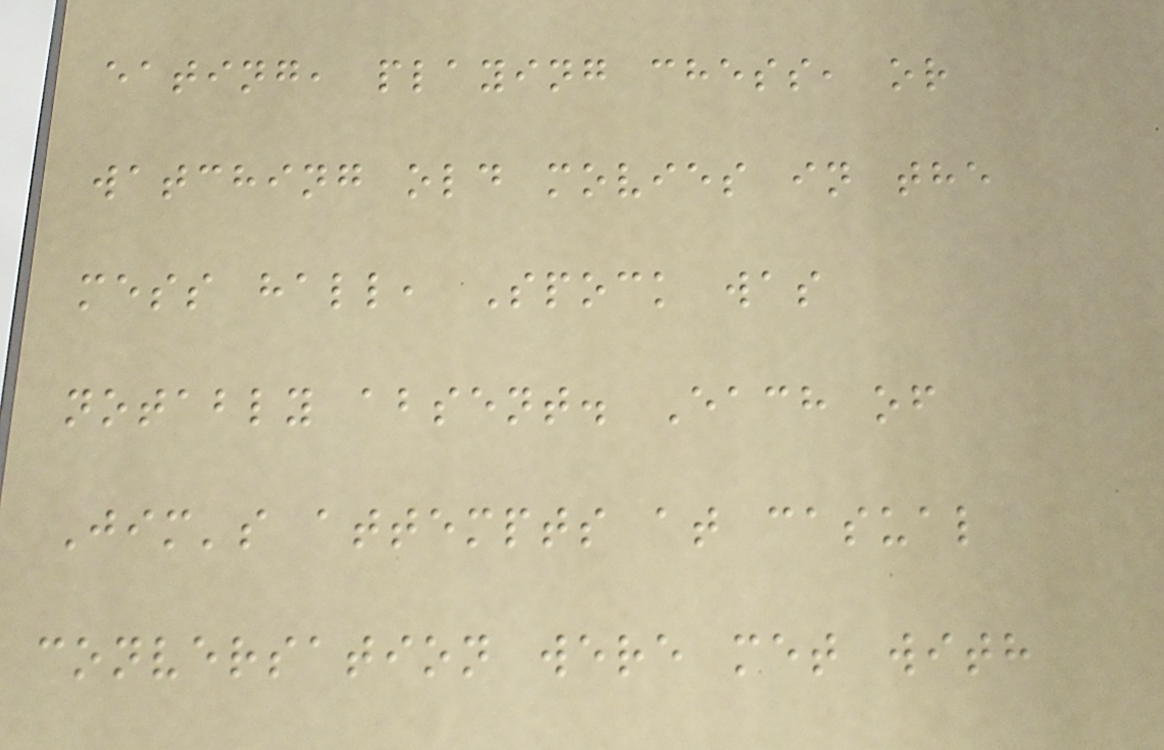eating, playing chess, or
watching old movies in the
mess hall, Spock was
notably absent. Each of
Jim's attempts at casual
conversation were met with
